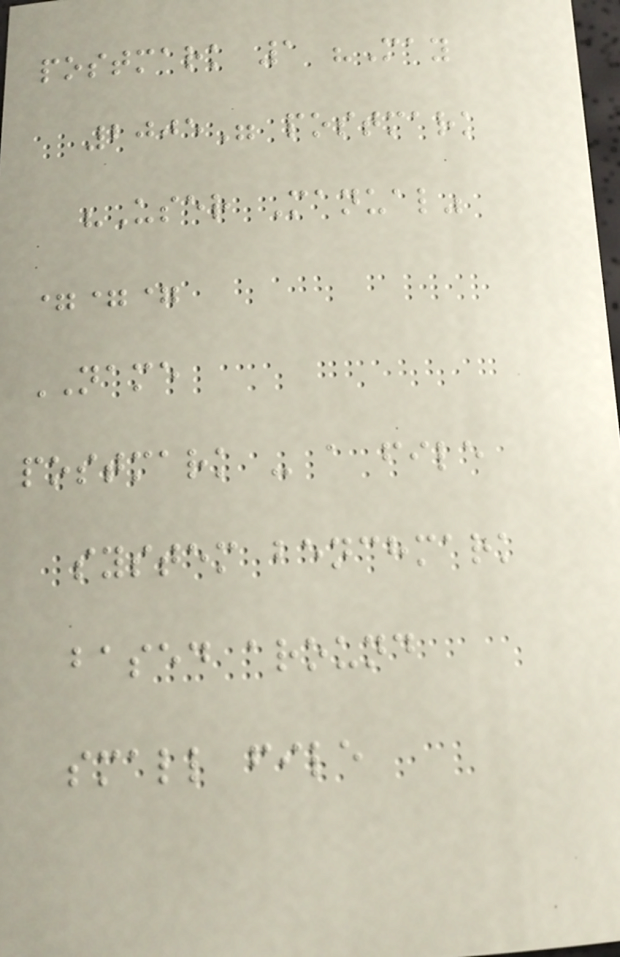postmark 1 "May
2005" postmark
"User Manual"
===
NAME
postmark - a file
system benchmark
based around
small file
